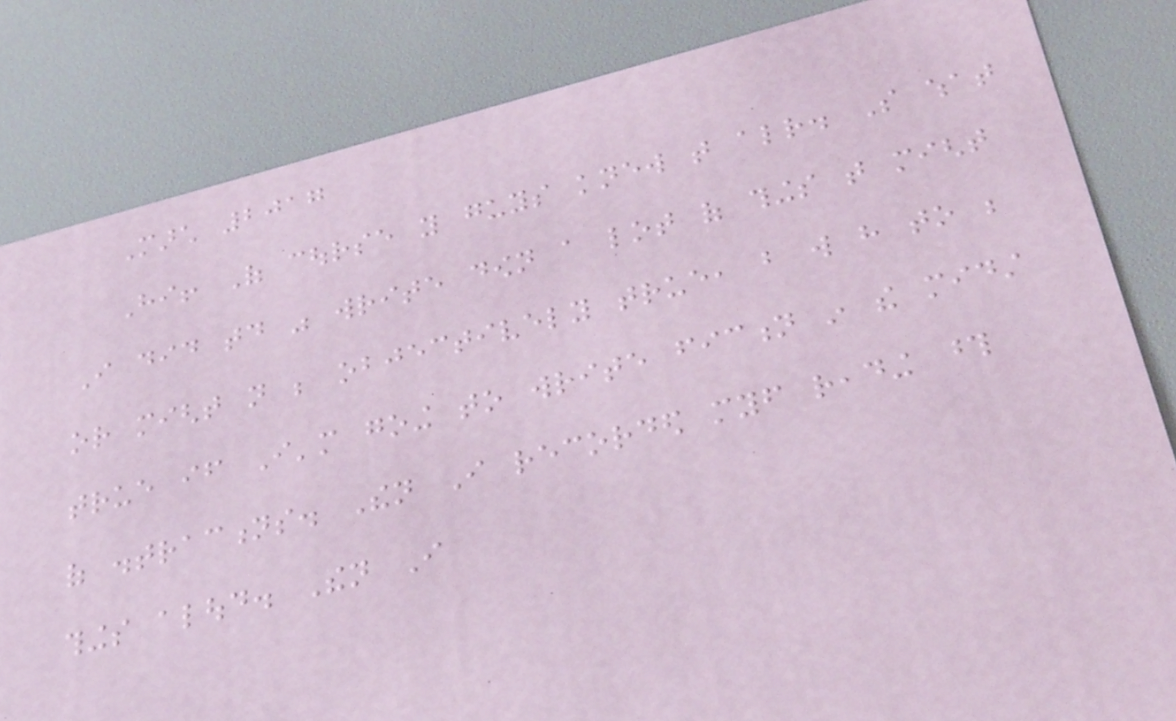March 2017
Hi! Of course you guys knew that already. So what
I did today was write down a lot of things that might
or might not be objectively true, but will have to be
true if I'm going to write fiction in the midst
of distractions. Then I recorded myself reading those
things aloud. Then I
